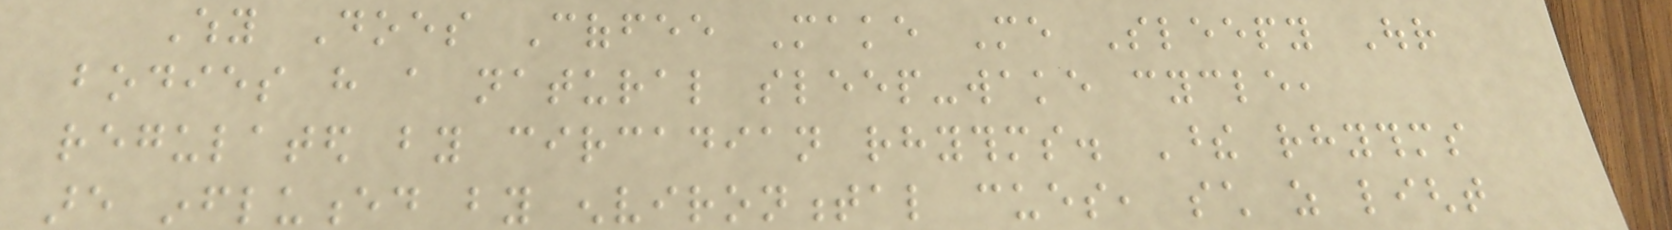Why Does Coffee Make Me Sleepy Our
bodies have a natural sleep-wake cycle,
regulated by circadian rhythms. These rhythms
are influenced by environmental cues, such as light
